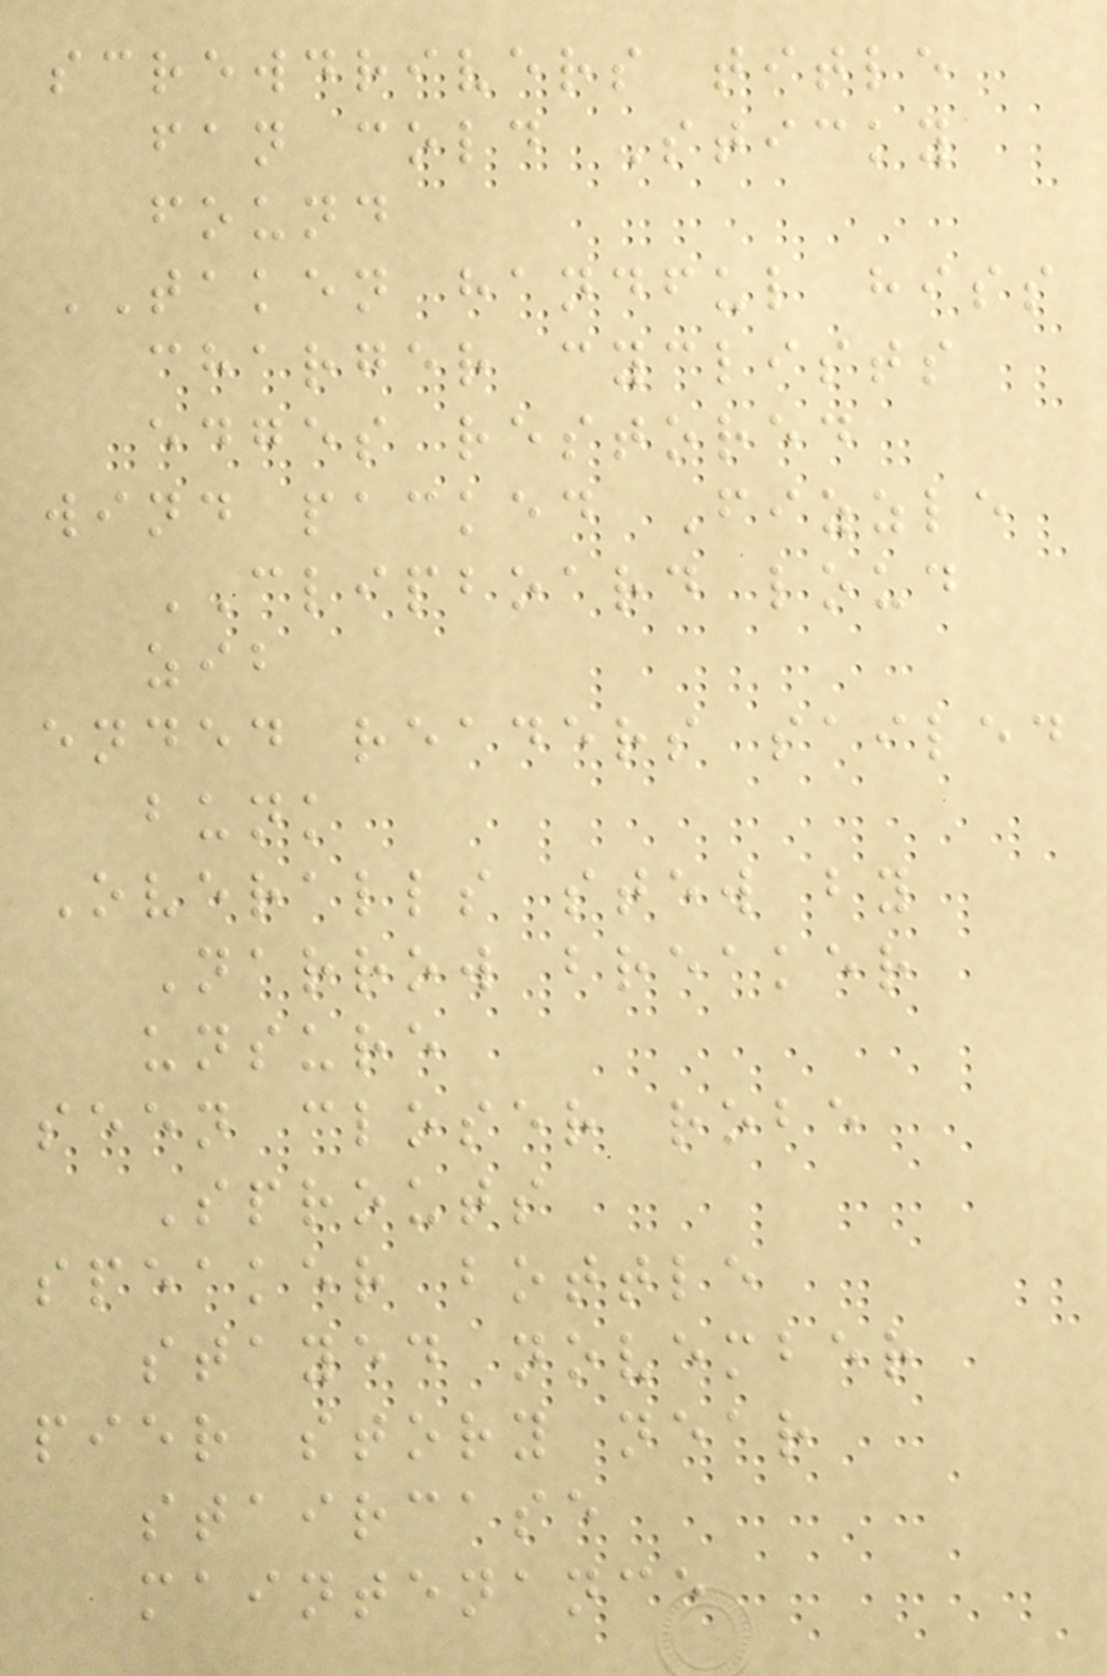screwdrivers title
fan cold Sticky
found
TAKEN handful hiss
charger cyclists
edges restored
wind packed Fizzle
CLIPBOARD loud
zib
ended readers sailed
bunk
Overalls stew by
Narrow breaker
unsure
seen closer robe
Sprouts
speaker bottle
stayed november
pier story near
staircase
maintenance
